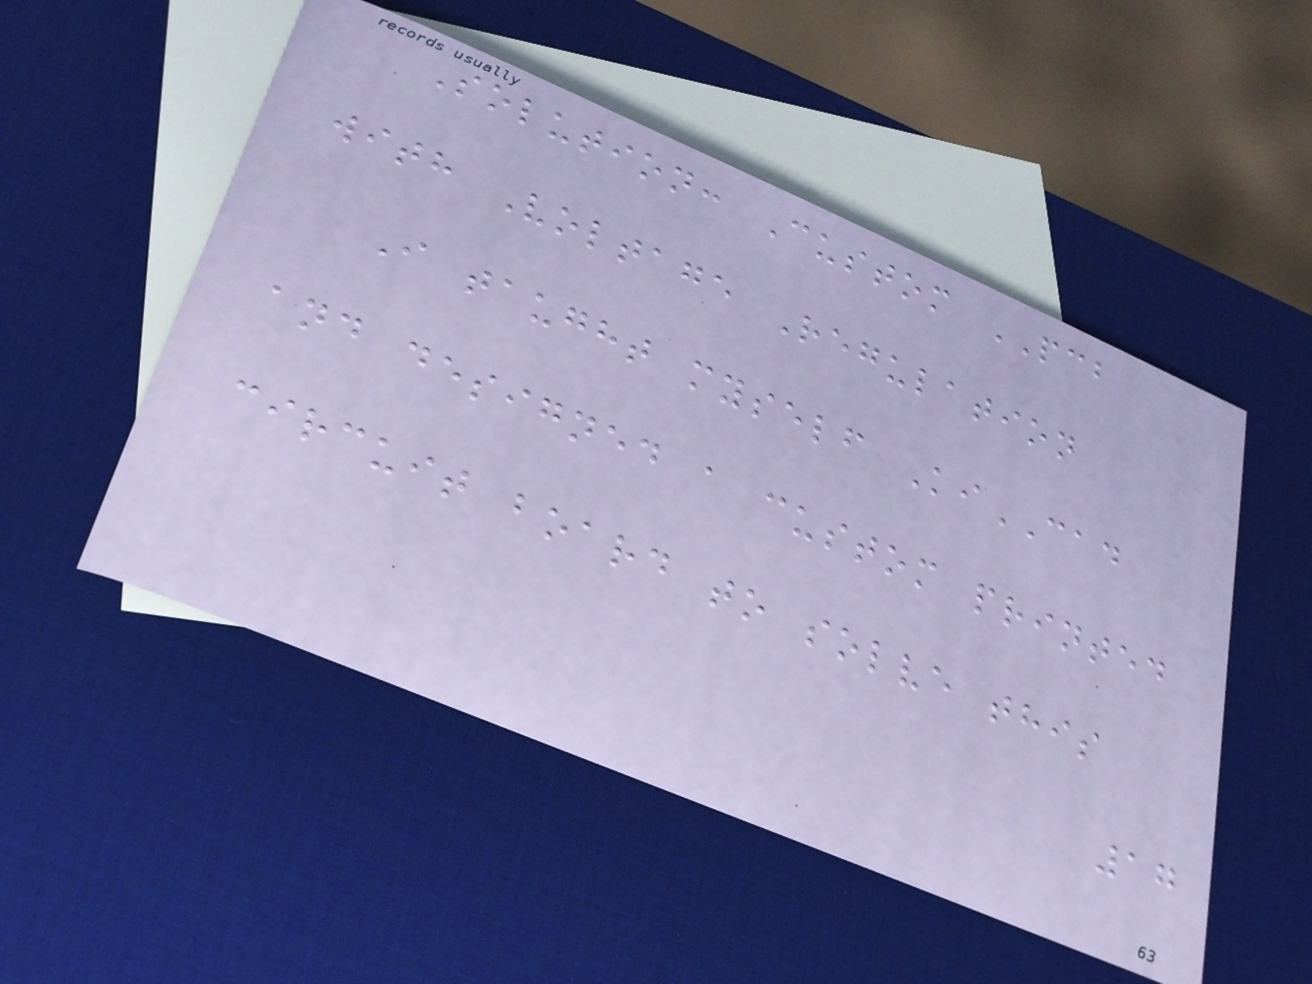Solution: Custom PCB
with Voltage Regulation
I taught myself KiCAD
and designed a custom printed
circuit board to solve this
17
